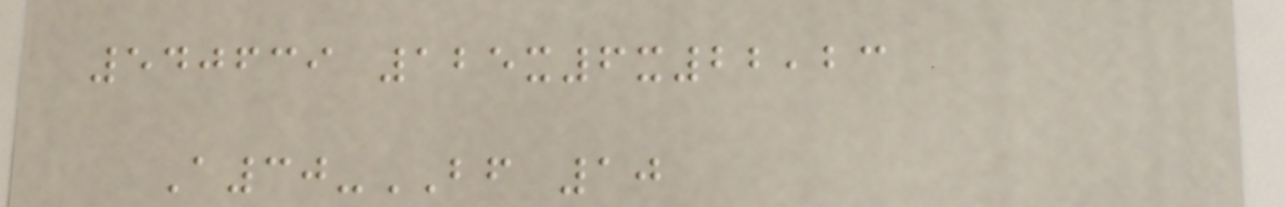540639 125x6x22,23
A30-BF 10
